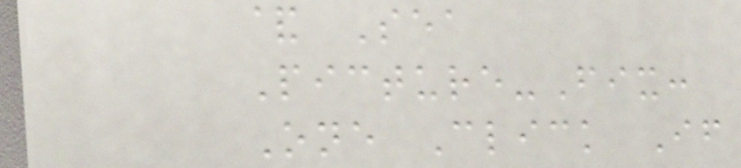& Sea
Picture-Fix:
One Click If
